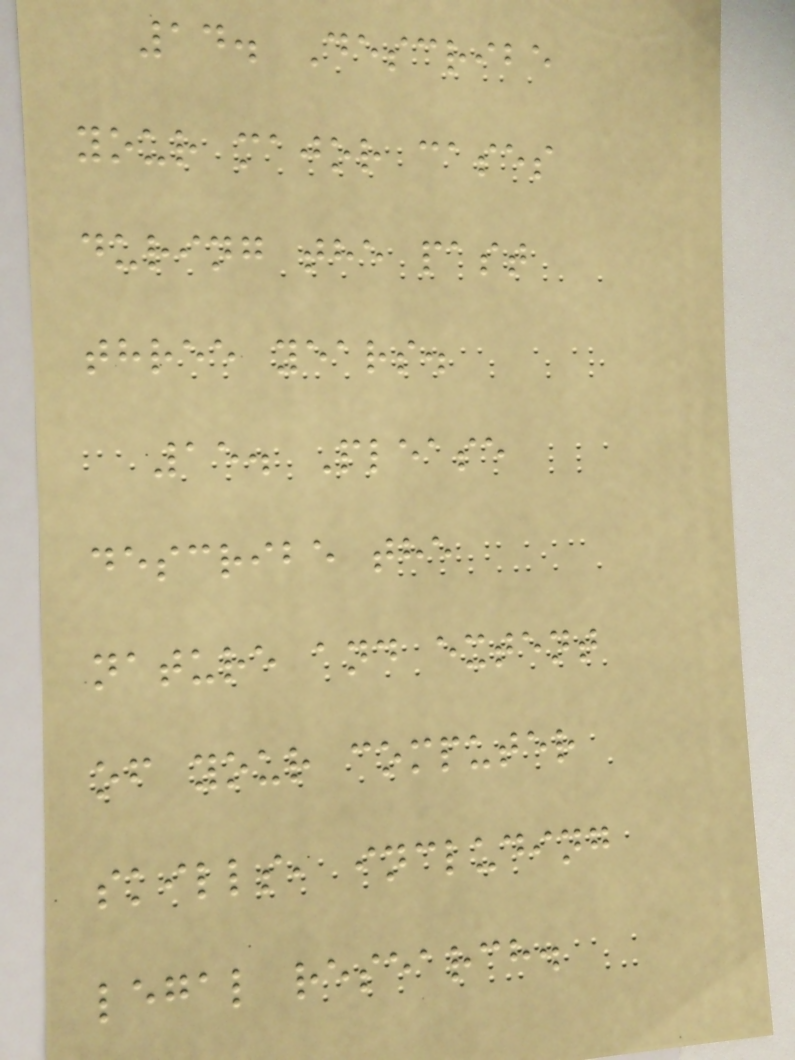14. Describe
your major cases
during the past
three years.
15. Please
describe the
nature and extent
of your computer
skills, including
legal research.
